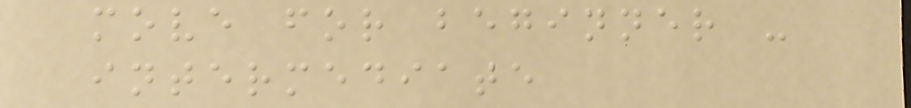move for beginner -
intermediate
